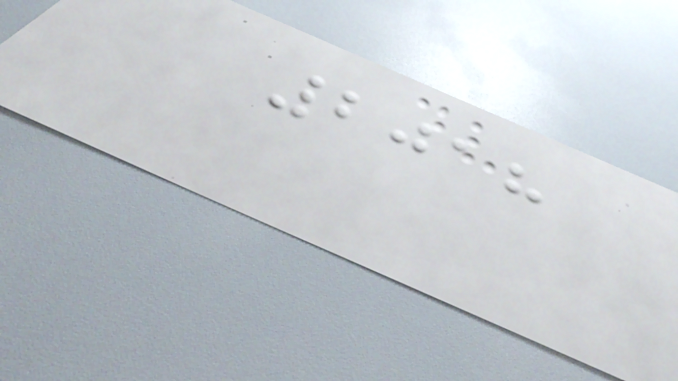2018
